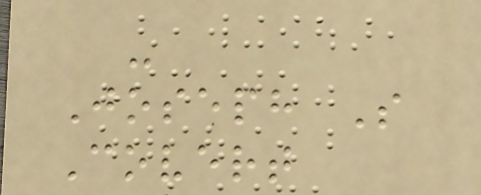-
Joseph S
Covert
